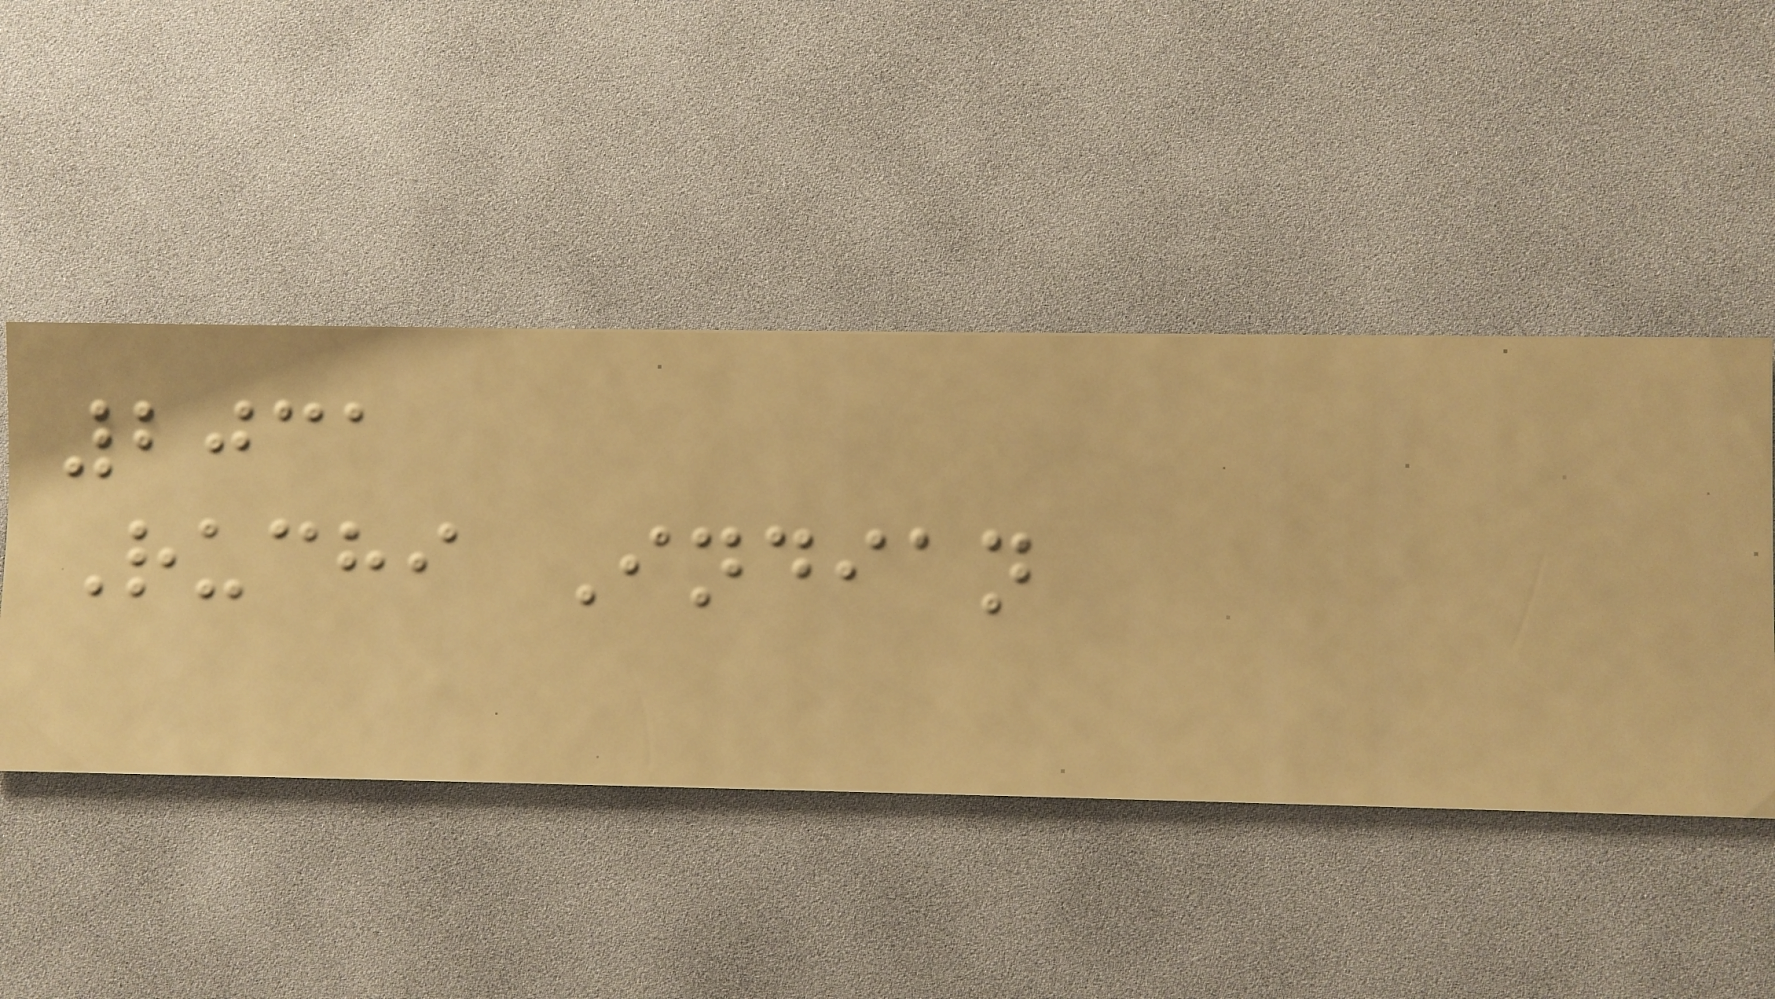2031
Ruchi Indian
